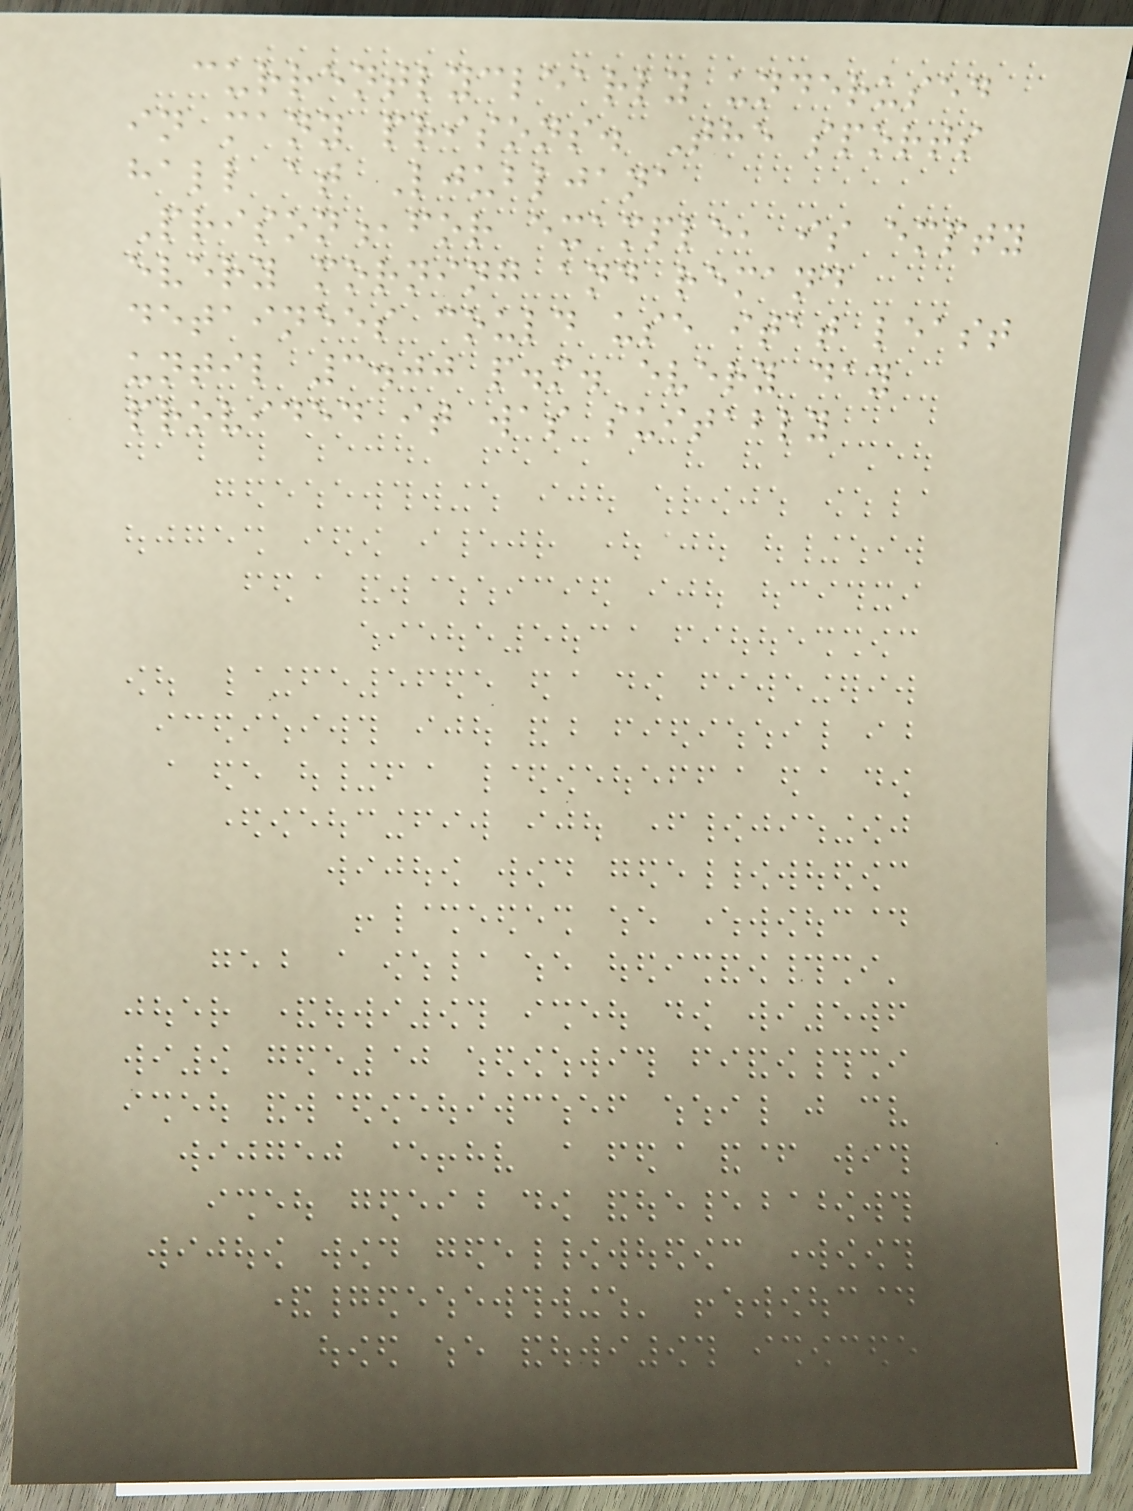currentlyclearly underused
in many prisons. The sports
hall at Ljubljana
Prison,for example, is empty
every morning and remand
detainees could use itat least
until 3.00 p.m. every day
provided it was suitably
